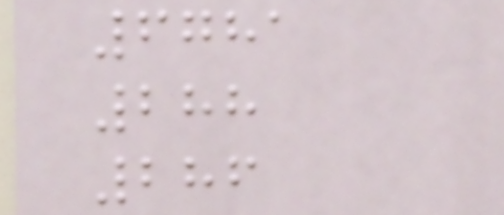6781
288
286
